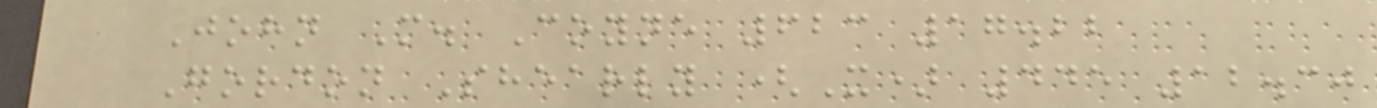John M. Coyne 623 17.22
Gordon Shearly (X) 445 12.30
